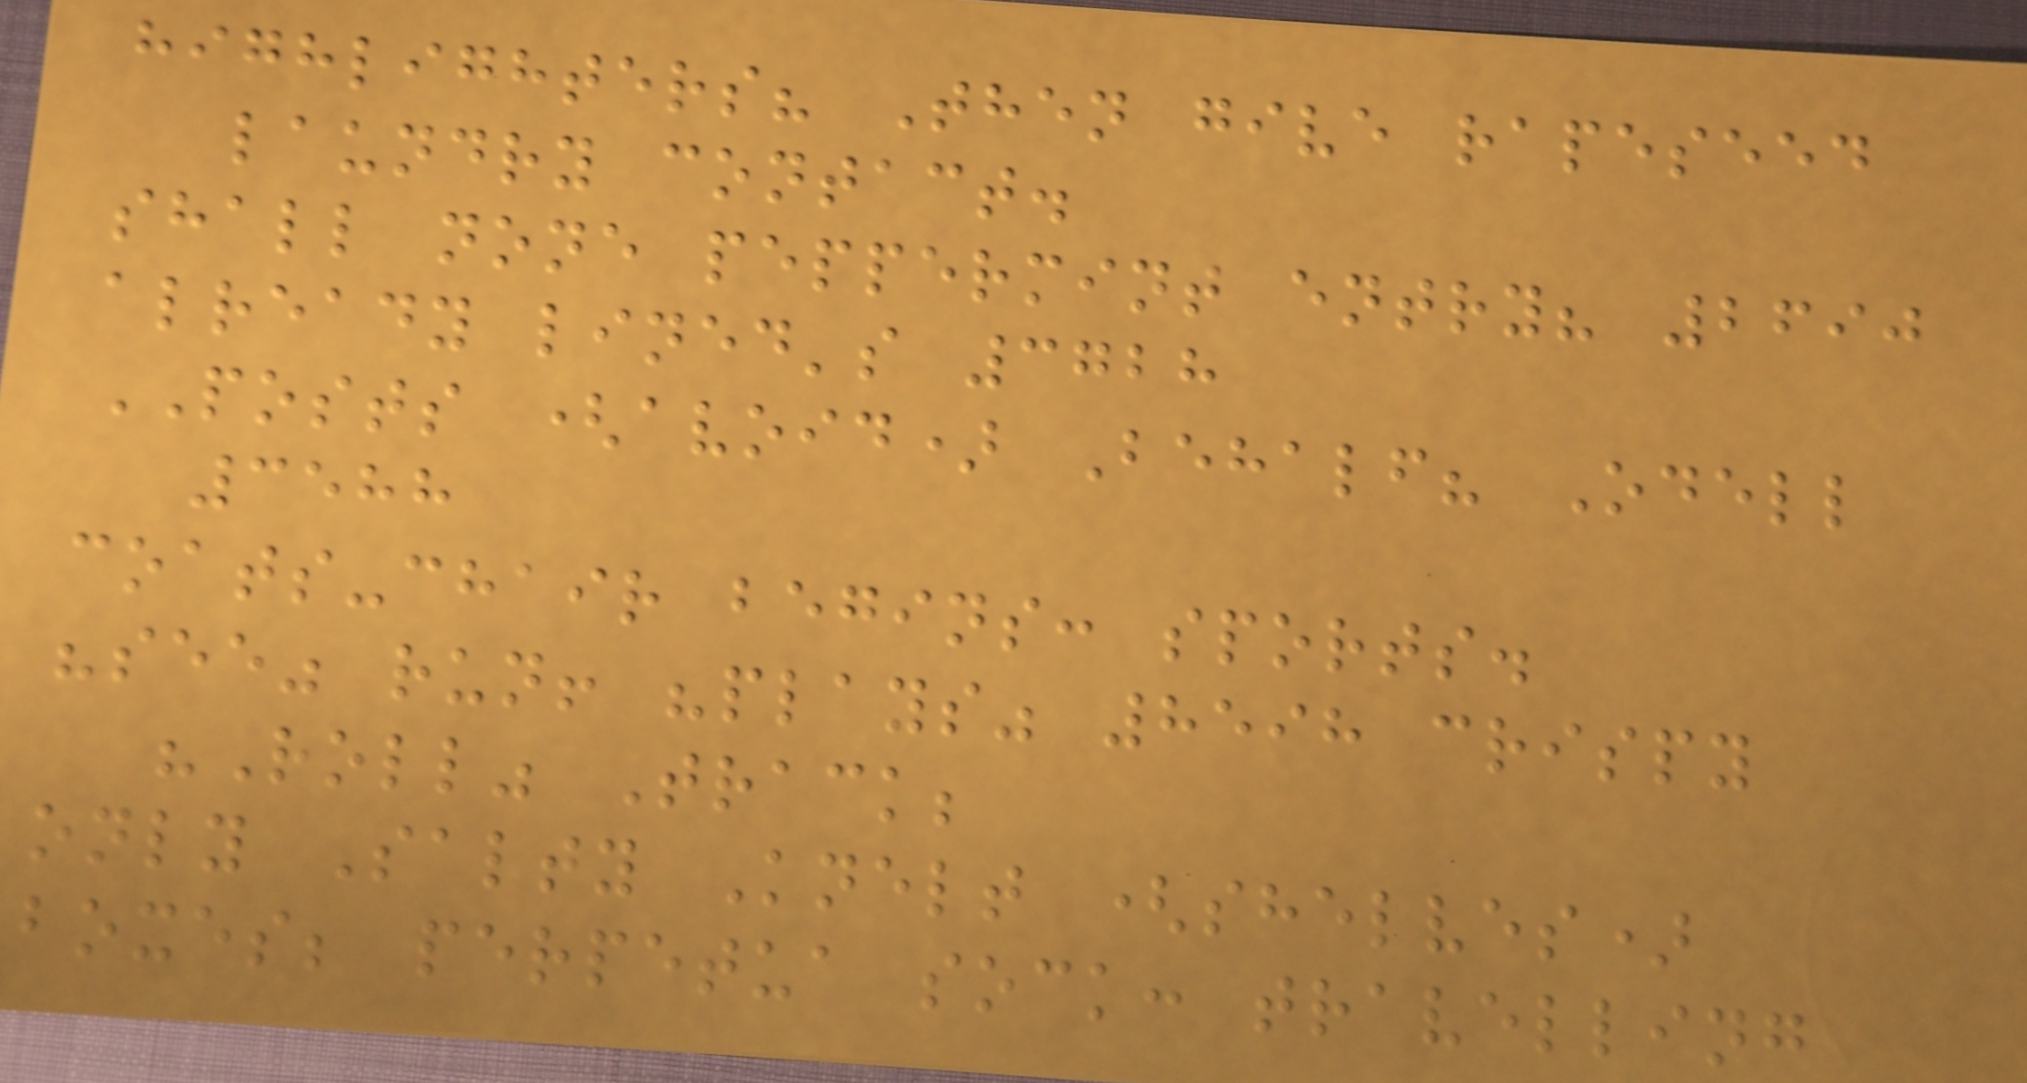highlighters? Then give rapeseed
laundry contact.
shall none peppermint entry? 2690
already lined's 3728
POSTS (avoid) Behalf? Odell
3588
coats-chair begins: sports.
"see" run! "plays" 8598 crispy
"Roll" Track;
only Salty Knelt (shelves)
boxes; perpetua sock: travelling
